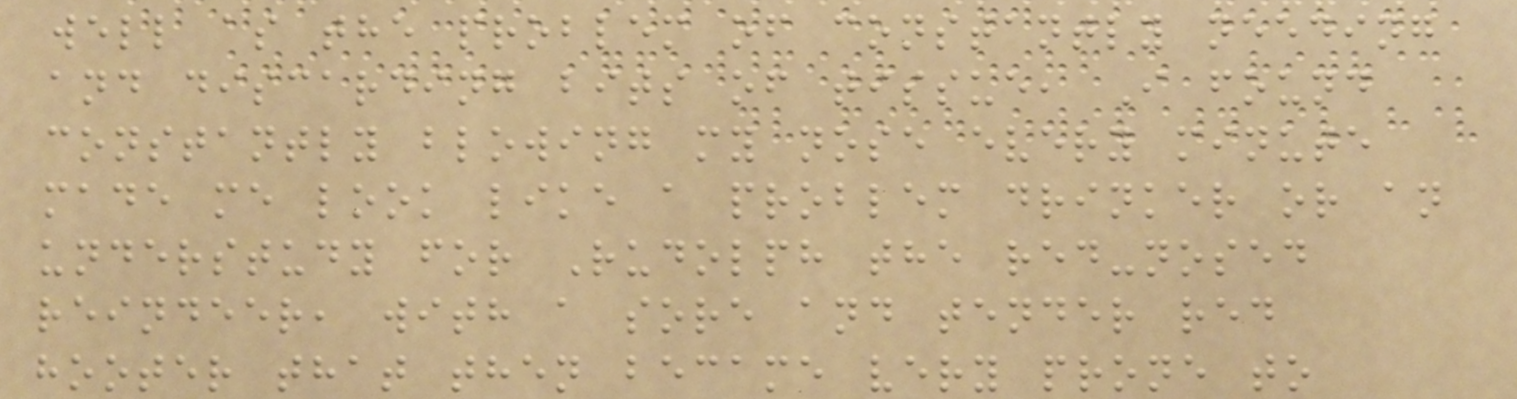well as the problem of constantly needing
and discarding bits of tissue, I found
constantly blowing my nose every minute
made me look like a problem drinker or an
understudy for Rudolph the red-nosed
reindeer, with a sore and tender red
hooter that then became very prone to
